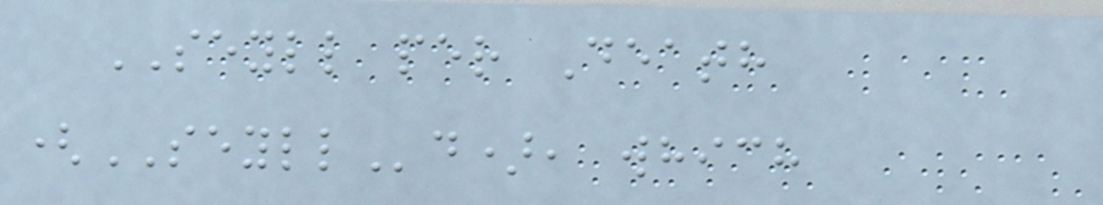SEYLL per Death
(SEYLLd), which
